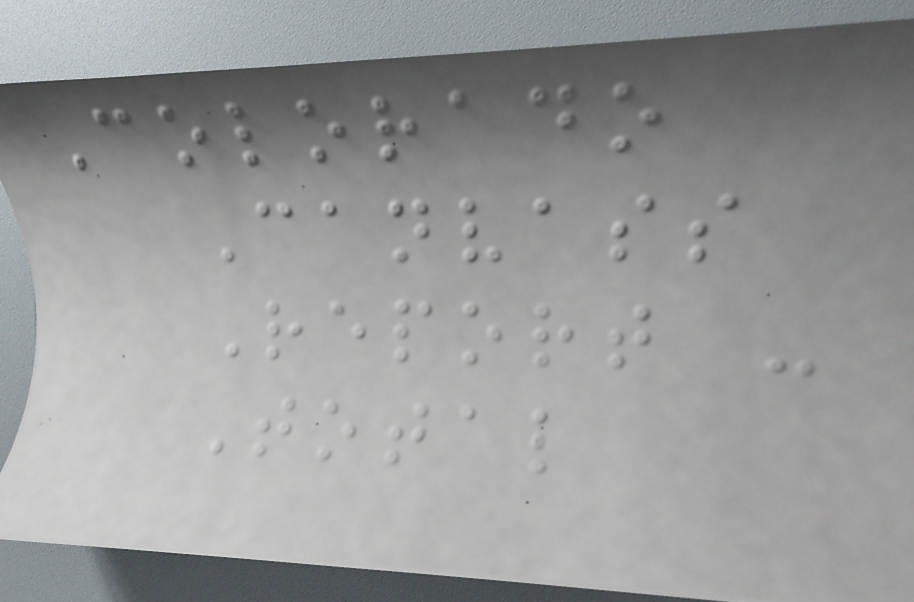Colorado
Canvass
Report -
Total
